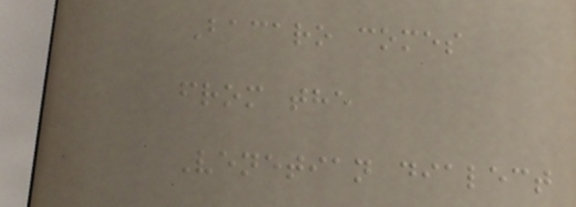Bacaro comes
from the
Venetian dialect
